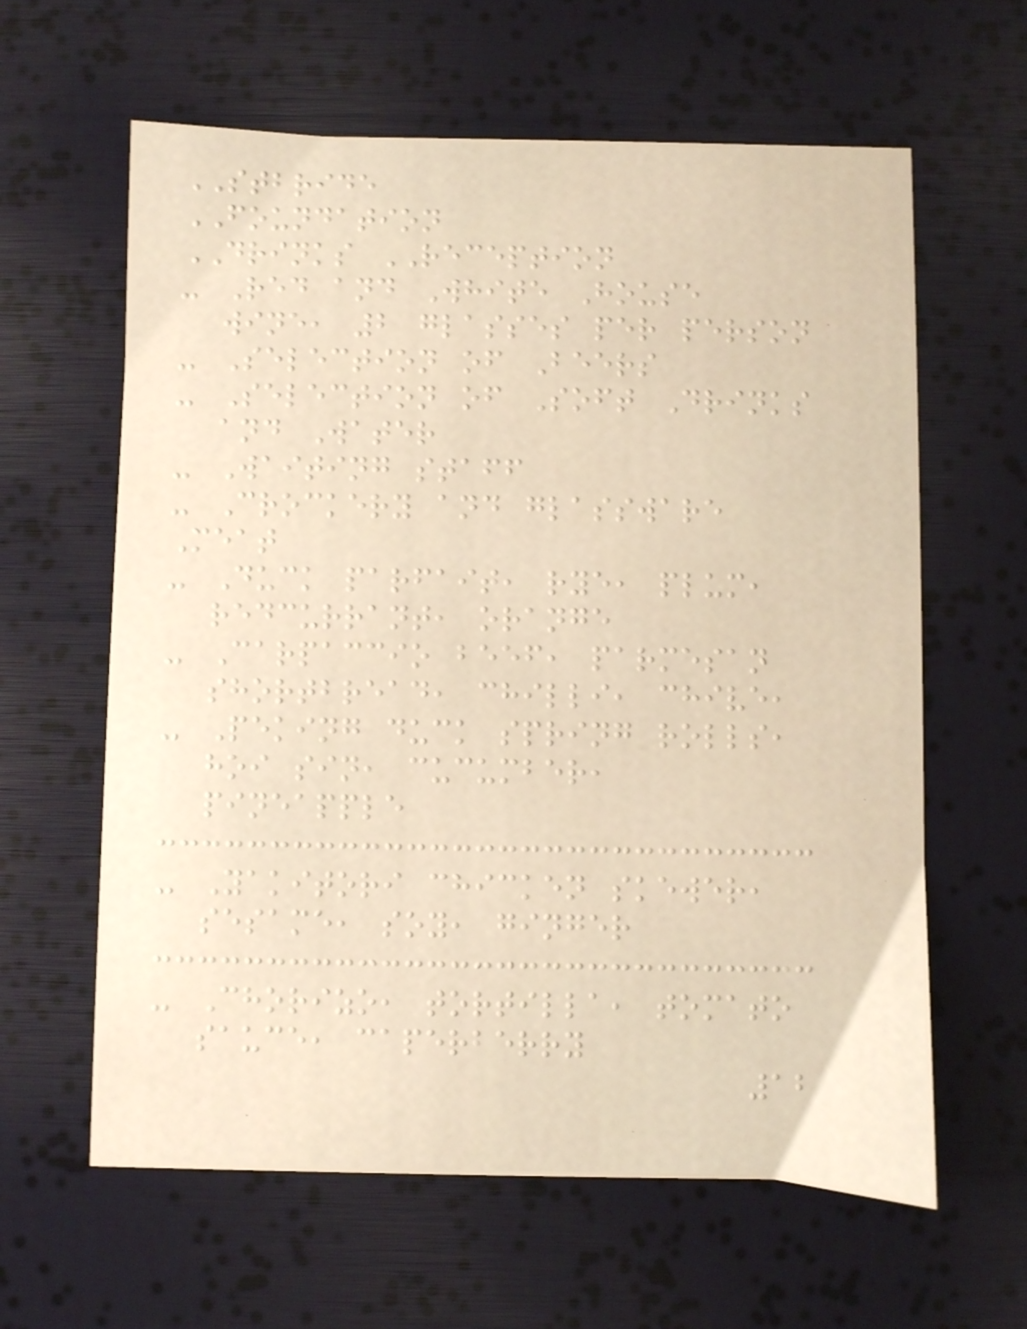STBRIDE
FOUNDATION
DRINKS RECEPTION
- Red and White House
wine, 2 glasses per person
- Selection of Beers
- Selection of Soft Drinks
and Water
- Waiting staff
- Crockery and glassware
Meat
- Duck parfait, rye, plum,
redcurrant, orange
- Carpaccio beef, parmesan
shortbread, chilli, chive,
- Peking duck spring rolls,
hoi sin, cucumber,
pineapple
- Yakitori chicken skewer,
sesame, soy, ginger
- Chorizo, tortilla, tomato
sauce, caperberry
12
